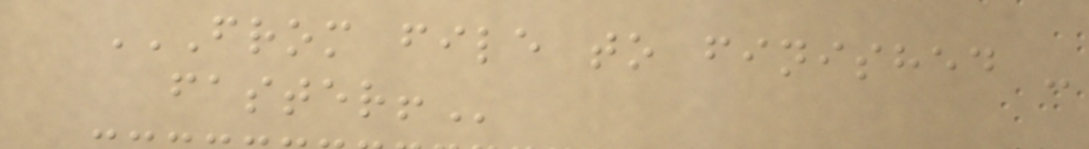FROM FILE TO FINISHED -
FASTER!
